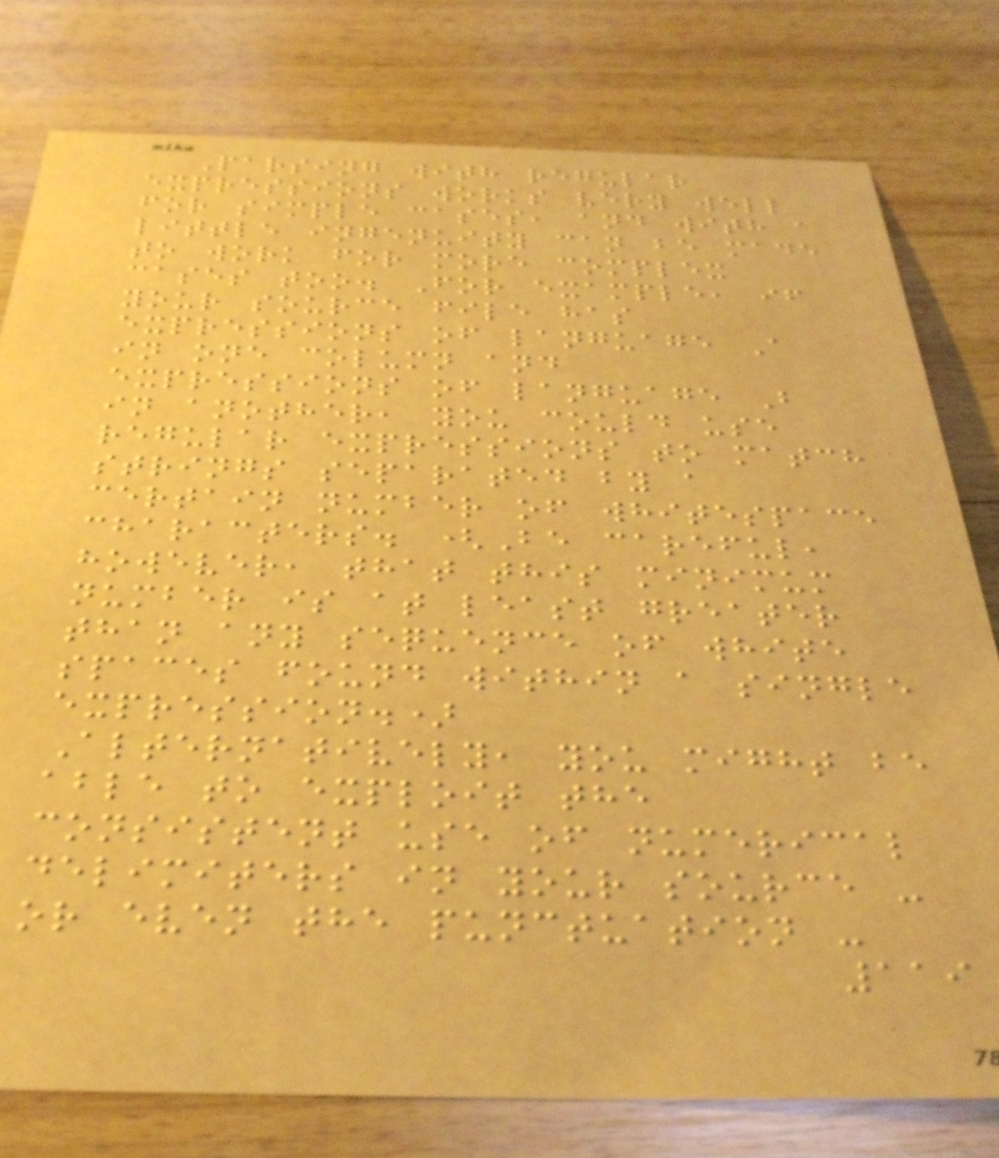Parsing with regular
expressions works very well
for simple cases, and with a
little ingenuity can be made
to work for more complex
cases too. For example, if
your source file has
expressions of language A
in one column and
expressions of language B
in another, you could use
regular expressions to match
strings separated by a
certain number of whitespace
characters. (Be careful,
however, that this minimum
number is at least greater
than any sequence of white
spaces found within a single
expression.)
Alternatively, you might be
able to exploit the
consistent use of numerical
delimiters in your source -
or even the punctuation -
119
